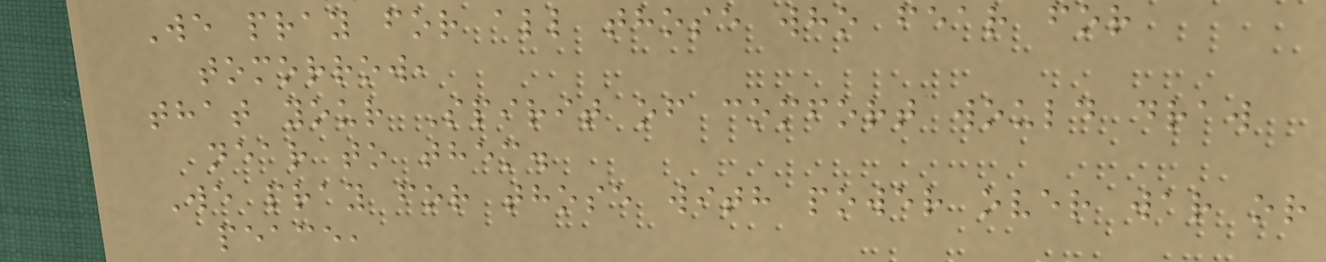We pray for all those who fear for
tomorrow,
that your Spirit of comfort would draw
near to them.
We pray for those with power over war or
peace,
